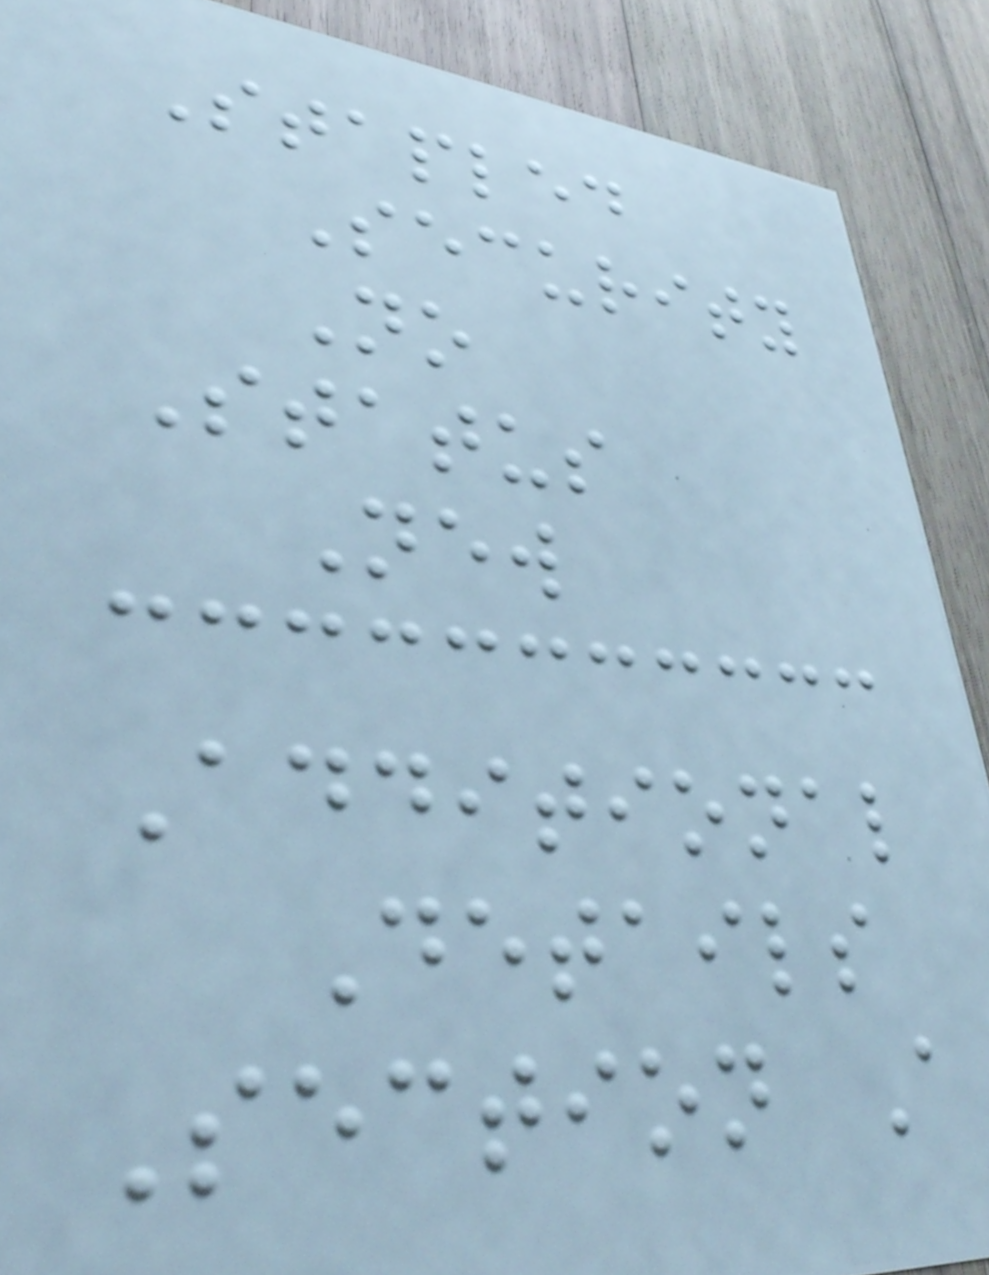Stapled
Security
No
Status
New
Additional
Details
Section A
